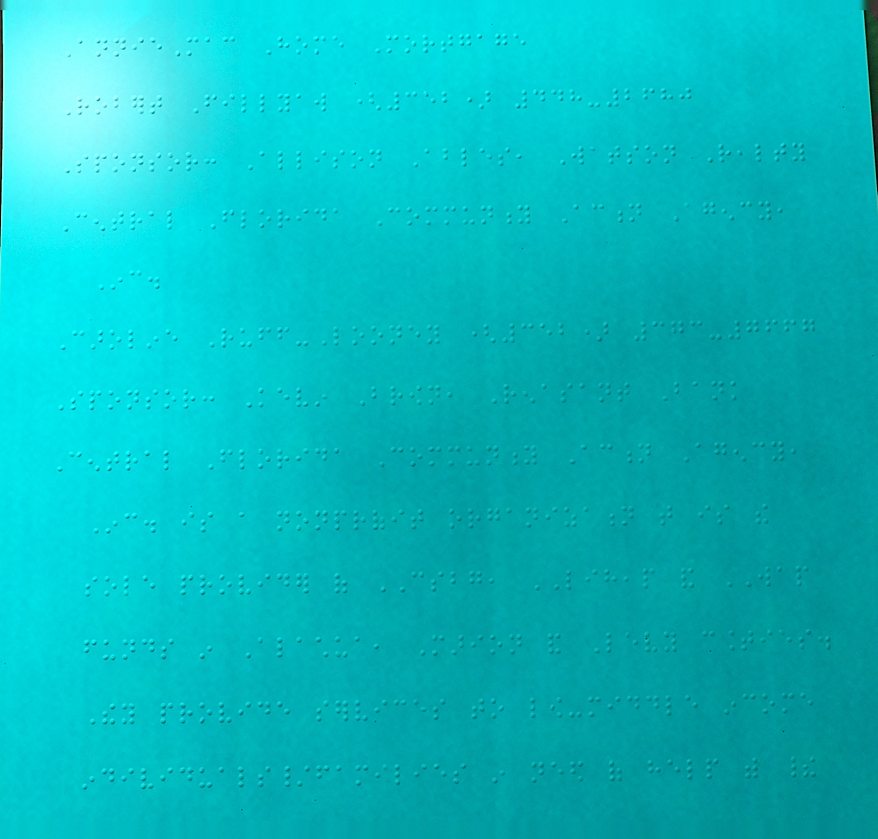AnnieMac Home Mortgage
Robert Fillyaw (352) 448-2680
Sponsor: Allison Ables, Watson Realty
Central Florida Community Action Agency,
Inc.
Caroline Ruff-Looney (352) 373-7667
Sponsor: Kevin Brown, Renasant Bank
Central Florida Community Action Agency,
Inc. is a nonprofit organization that is the
sole provider of CSBG, LIHEAP and WAP
funds in Alachua, Marion and Levy counties.
They provide services to low-middle income
individuals/families in need of help with their
